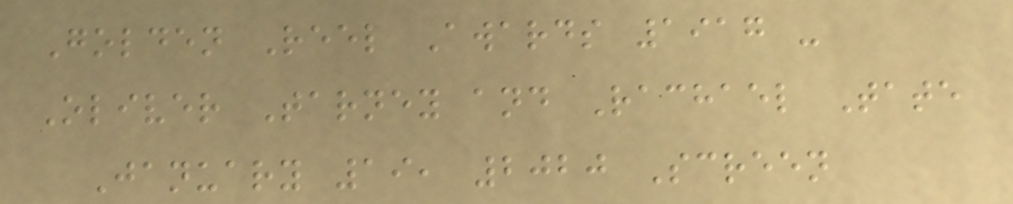Golden Reel Awards 1917 -
Oliver Tarney and Rachael Tate
January 19, 2020 Screen
